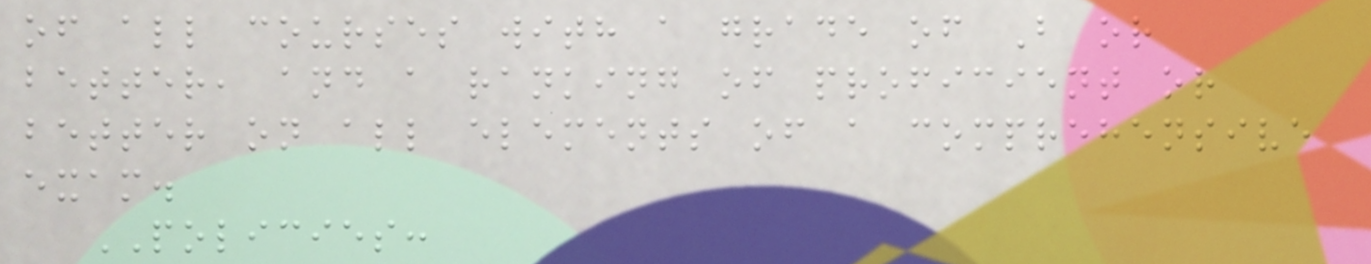of all courses with a grade of B or
better, and a ranking of proficient or
better on all elements of a comprehensive
exam.
POLICIES:
